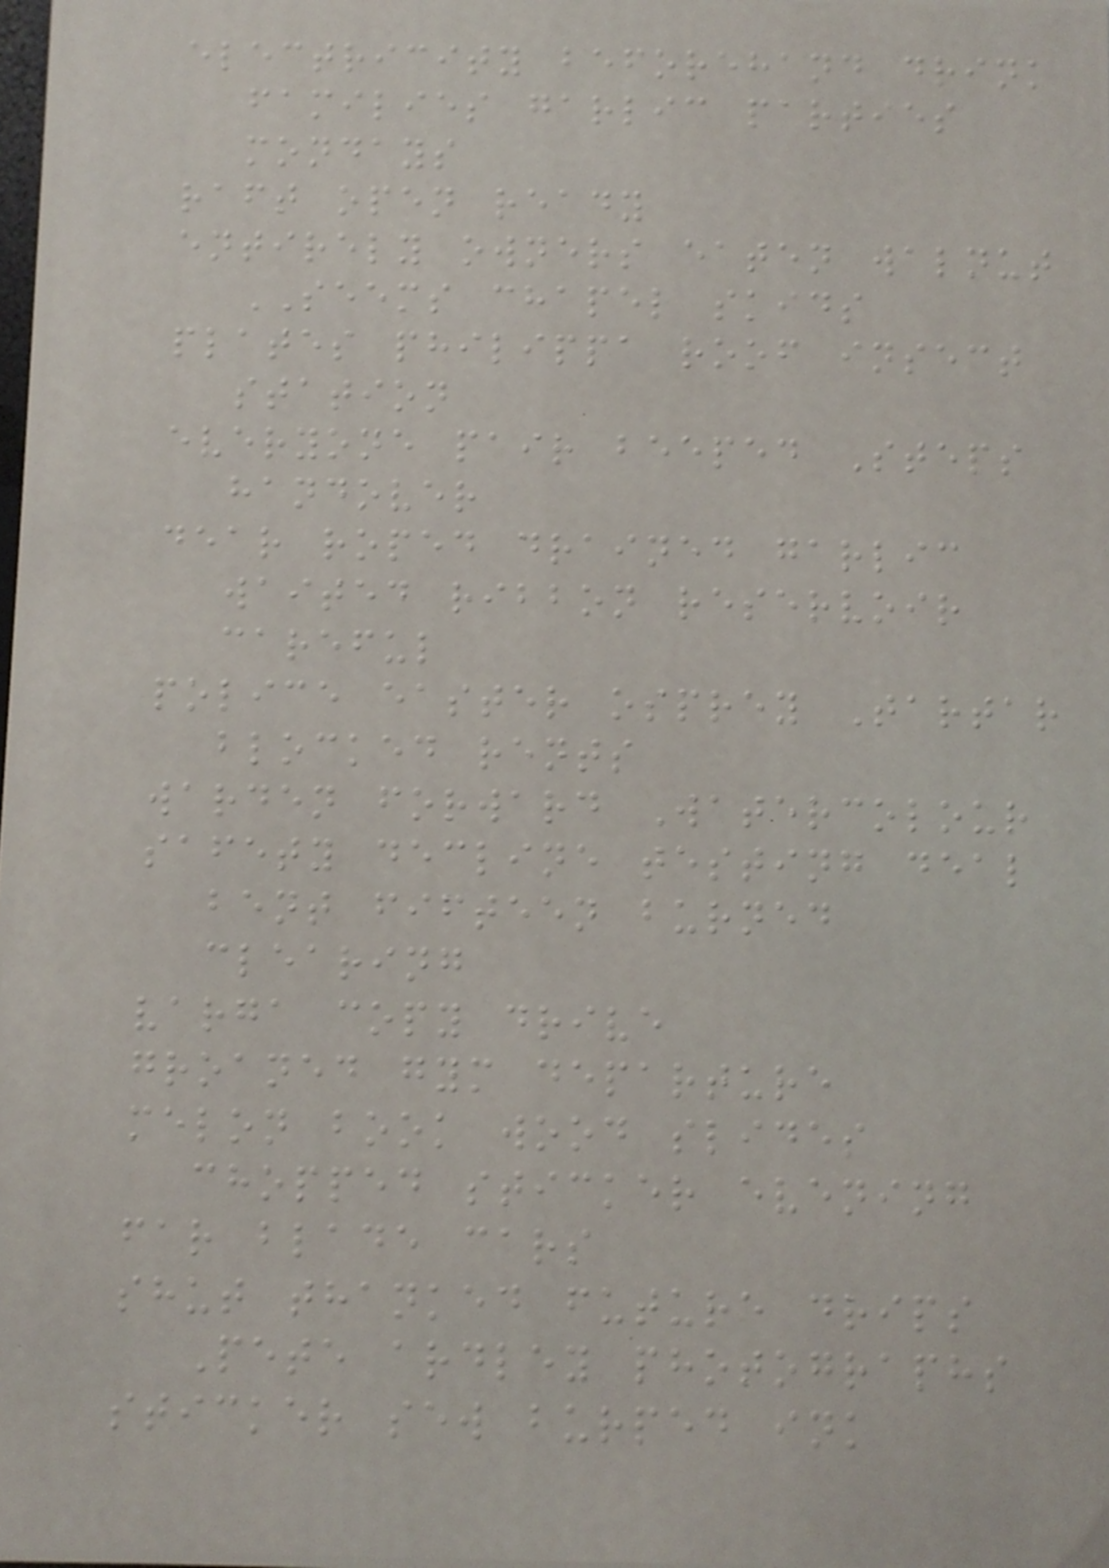electricity beforehand drink
families garlic parties
mondays
raft open ready
entirely owners eaten walnut
SEEMS chapel skids
plates philippa roof insect
station
everyone pair beeped Steps
handover
dear roped drained garlic
waited ribbon reservoir
careful
police easter osprey Tartar
blocked rents
warden forward Watercolour
safety decline testing deal
bent fifteen burned
clearing
varga copy drive
groaned gym departure
melon book wood slides
chopped sticker evening
far blade cars
shut thanked future drips
Pete ardley photographs
sticker sew burped ink
